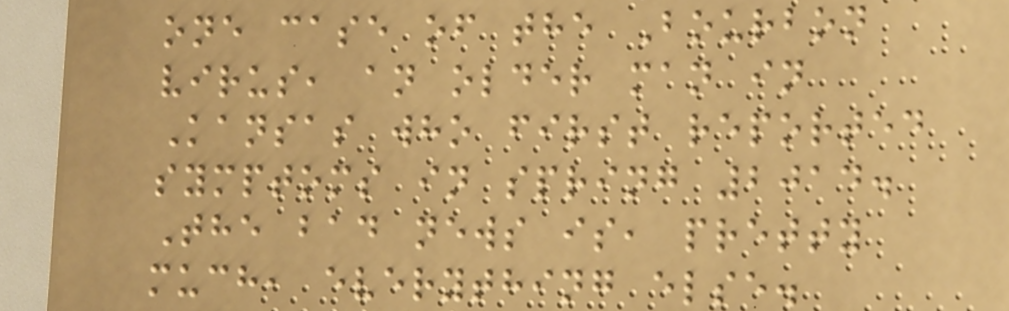one case of the Bourbon
virus, an older man in
Kansas who first reported
symptoms in spring 2014.
The bad news is, pretty
much, everything else.
